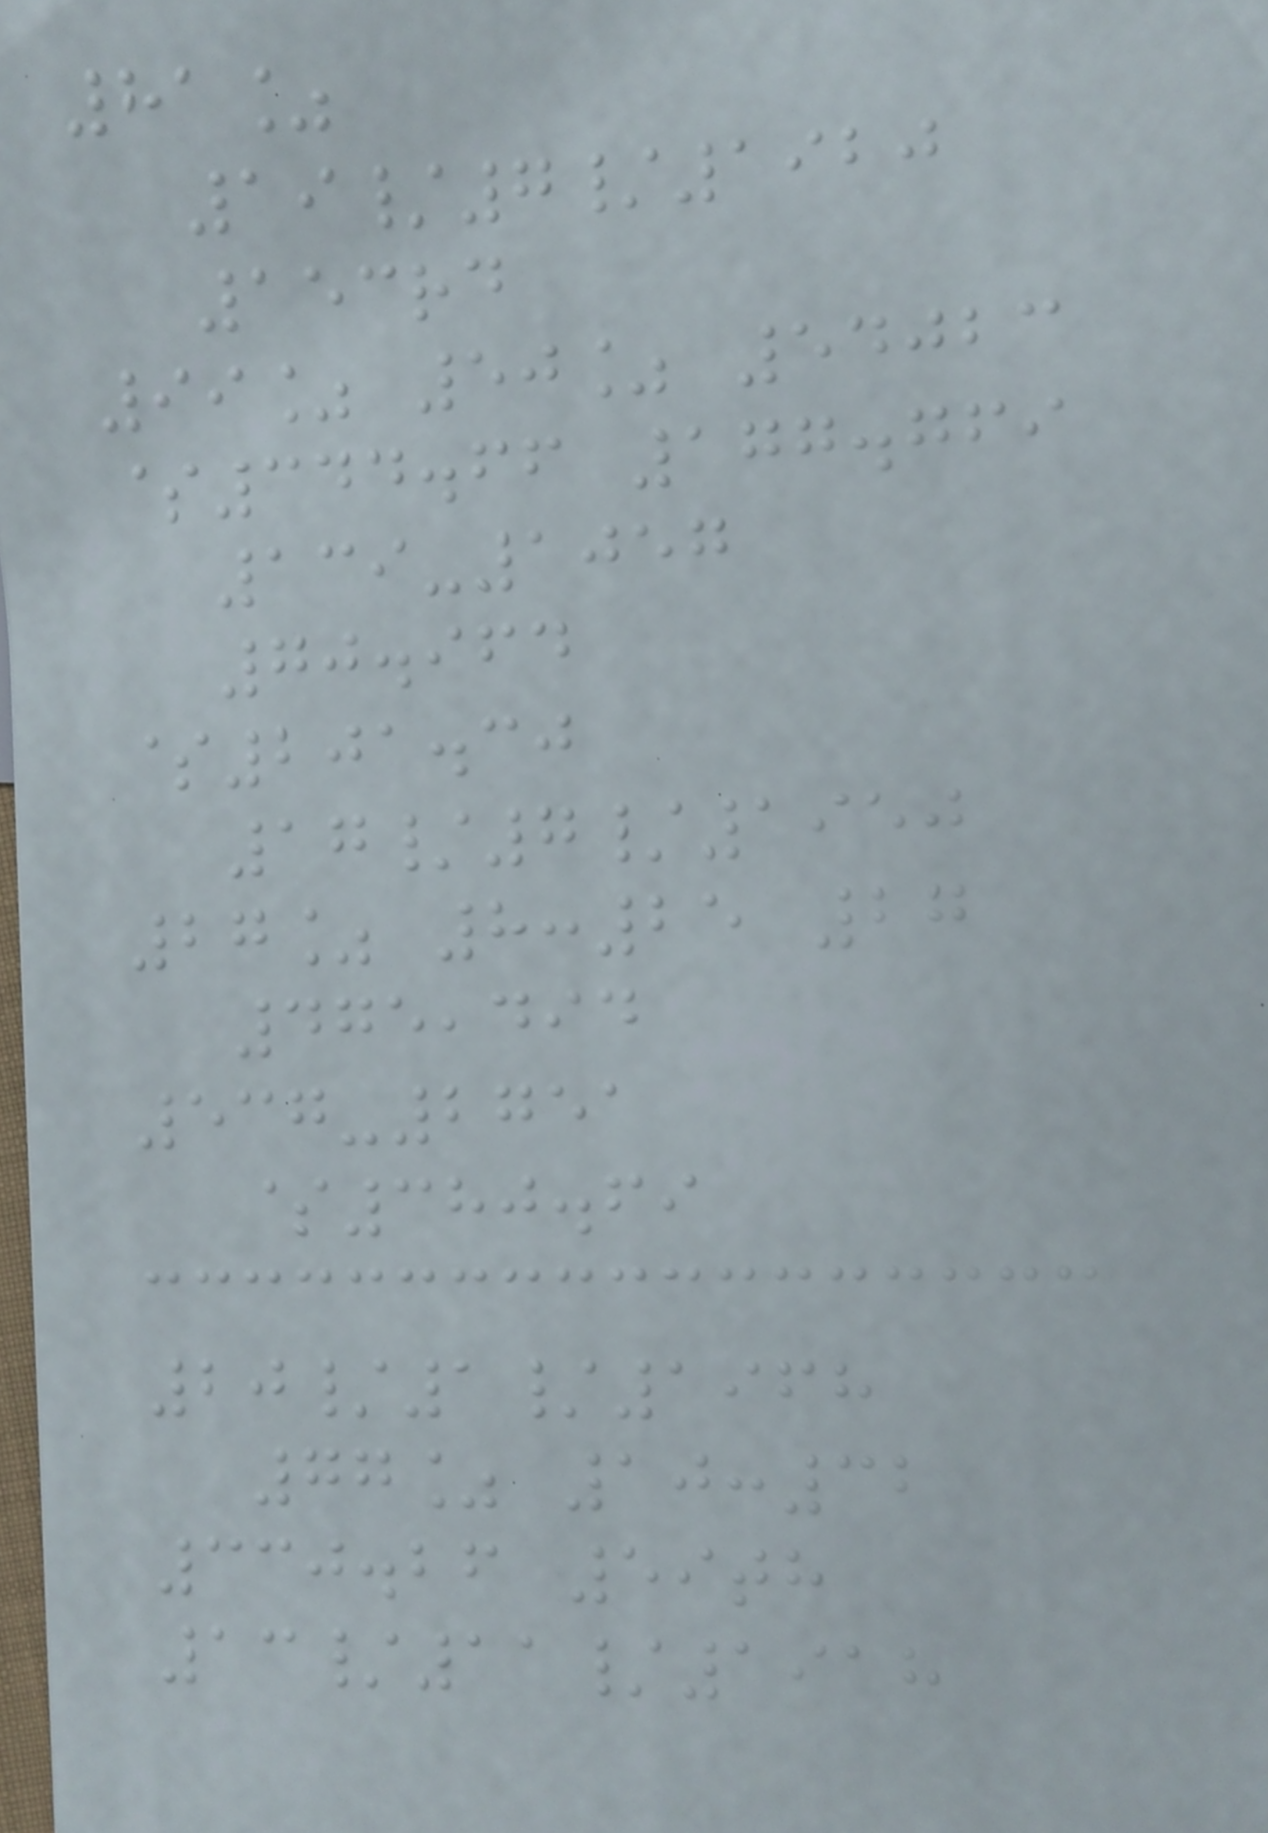81%
19/7/1920
153rd
99% 50% 54023
$344.66 177.769
139-1057
70.964
$201.30
17/7/1950
27% 8:25 27
475,494
537-2751
$380.69
20/1/1968
77% 10:32
330.26 59th
13/11/1918
